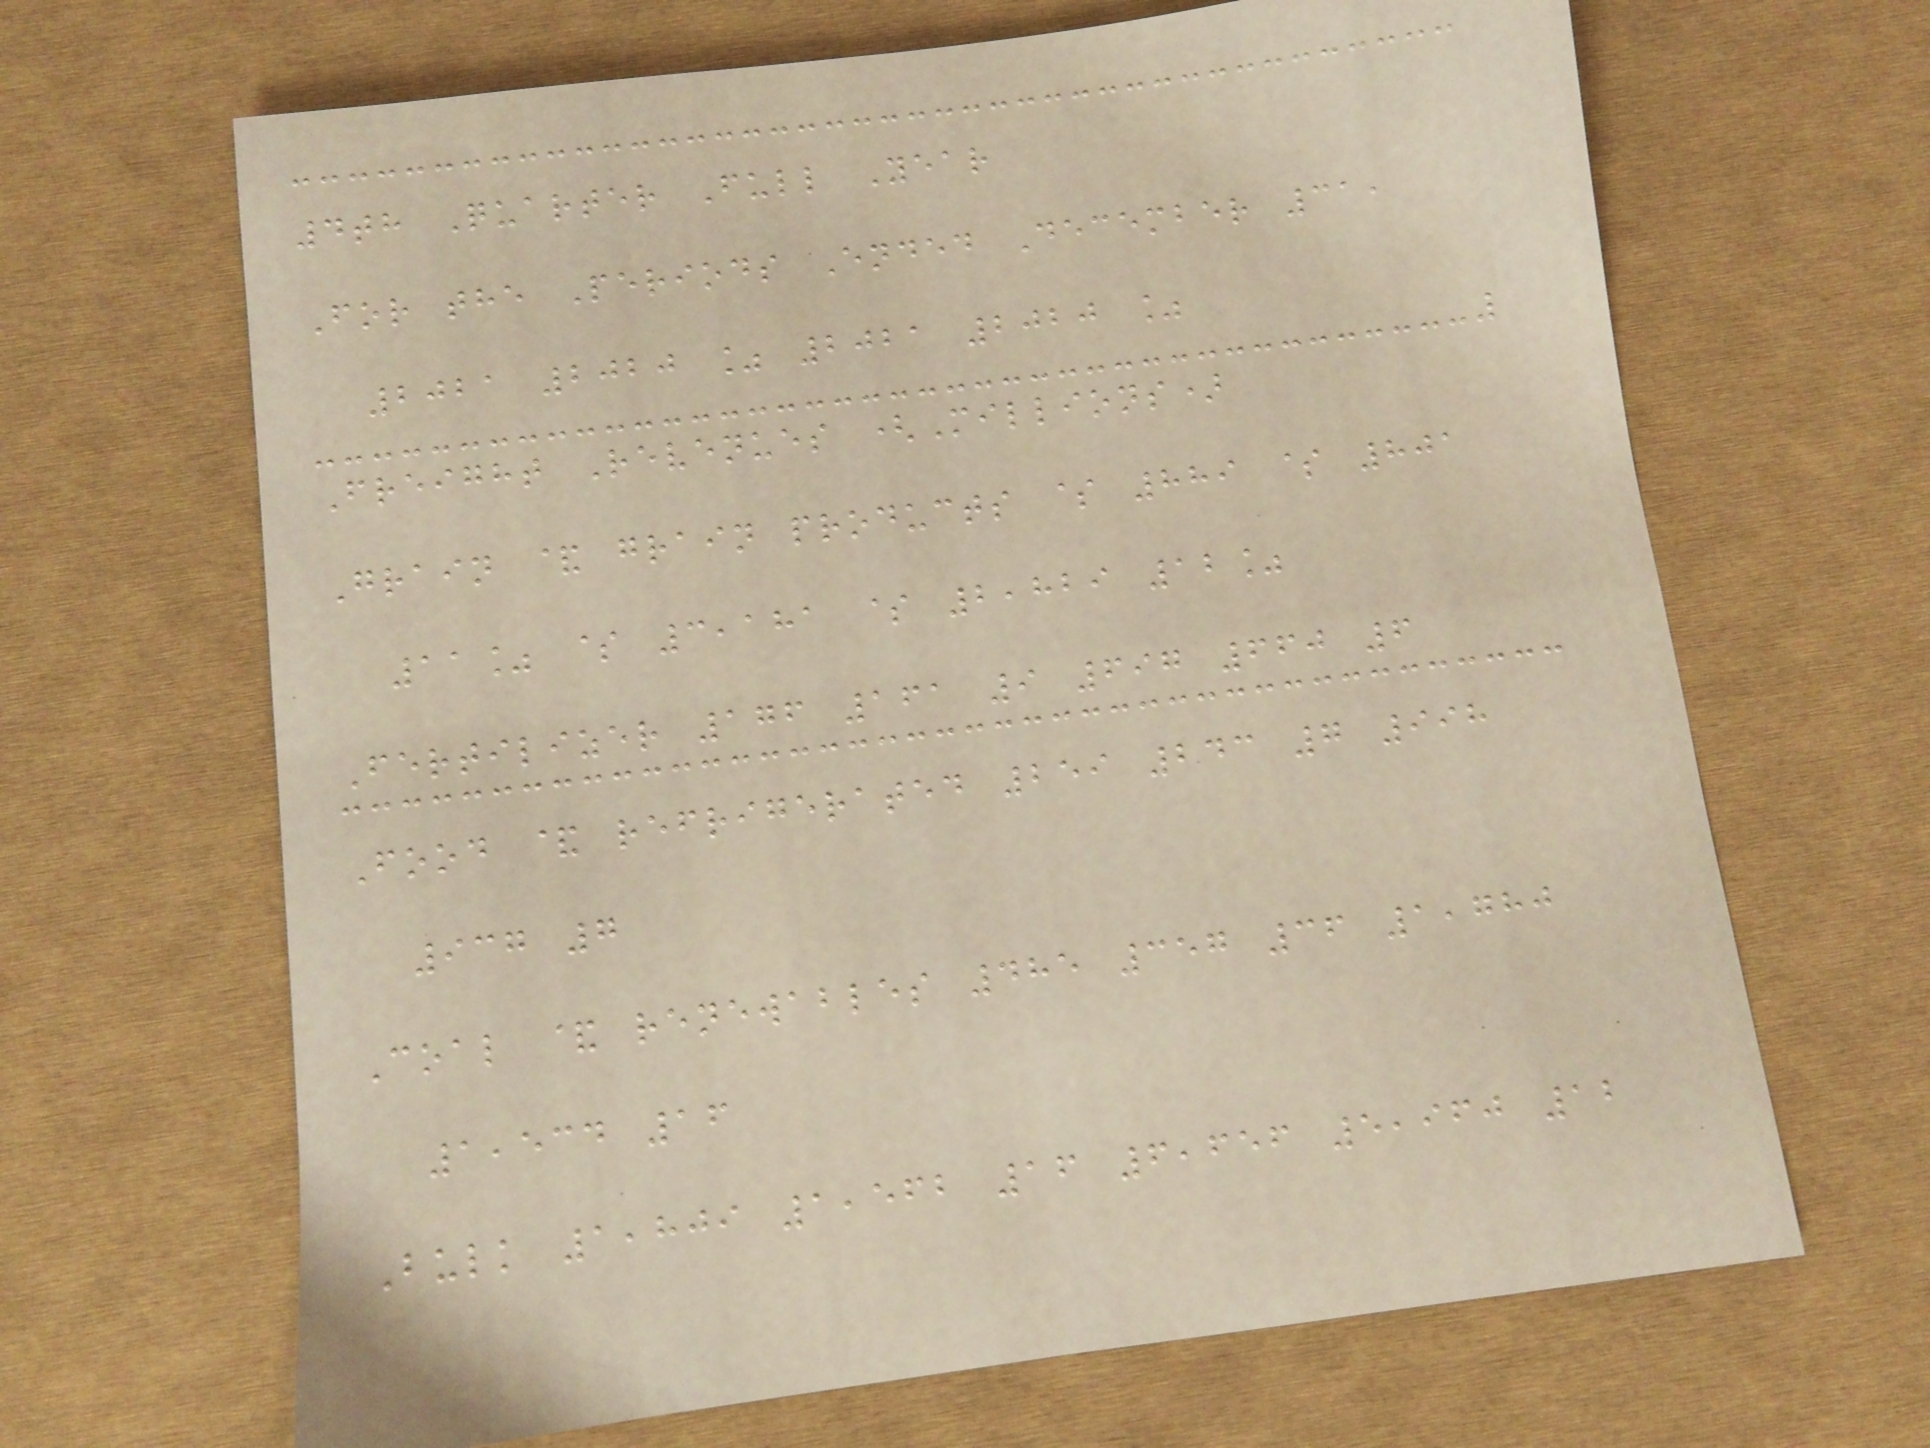4th Quarter Full Year
For the Periods Ended December 31,
2021 2020 % 2021 2020 %
Freight Revenues (Millions)
Grain & grain products $ 889 $ 801
11% $ 3,181 $ 2,829 12%
Fertilizer 176 161 9 697 660 6
Food & refrigerated 259 243 7 998
937 7
Coal & renewables 485 357 36 1,780
1,534 16
Bulk 1,809 1,562 16 6,656 5,960 12
